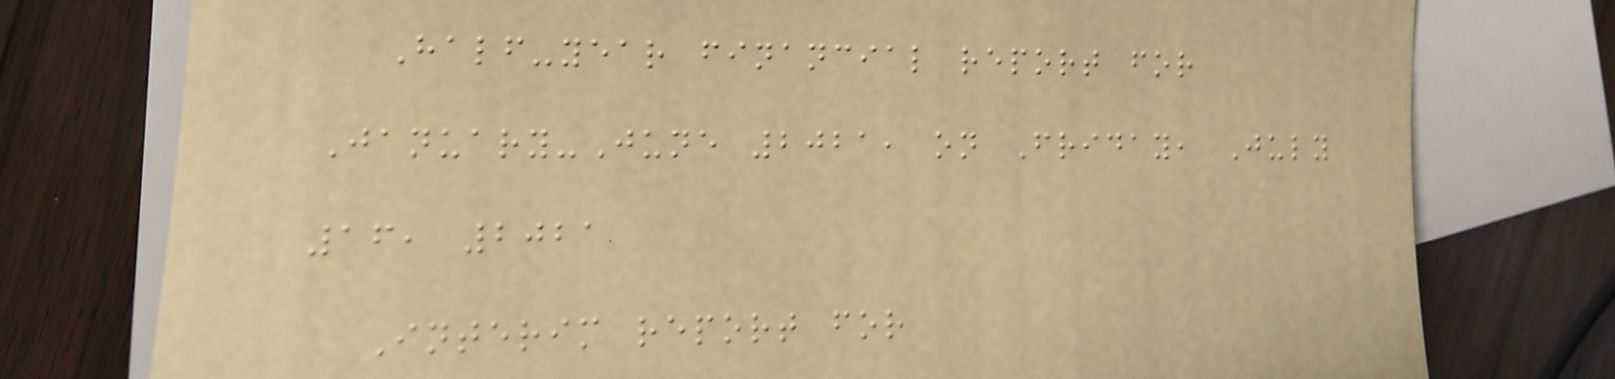Half-year financial report for
January-June 2021, on Friday, July
16, 2021
Interim report for
